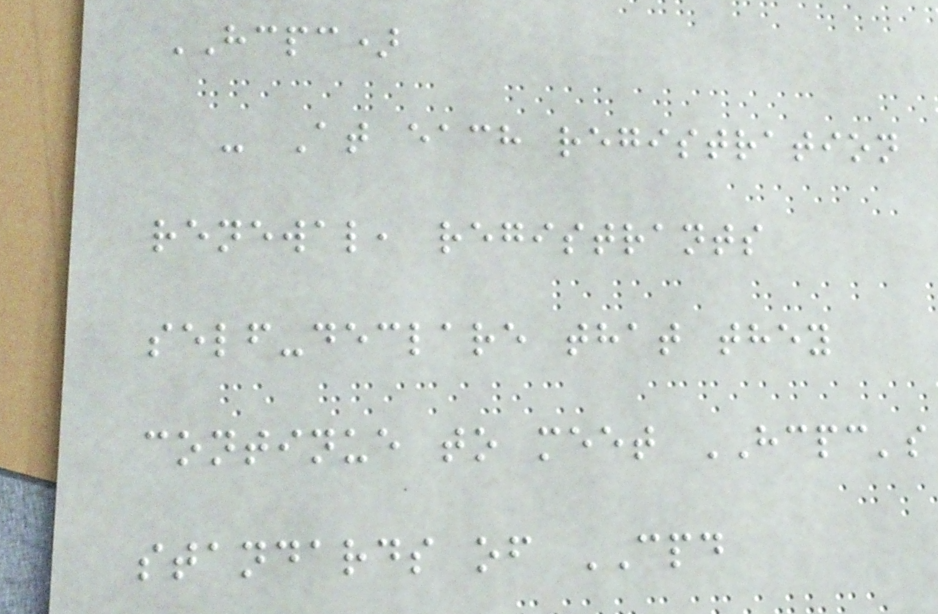HCPC)
- At each registration
renewal, registrants
self-declare that they
continue to meet HCPC's
standards of CPD
